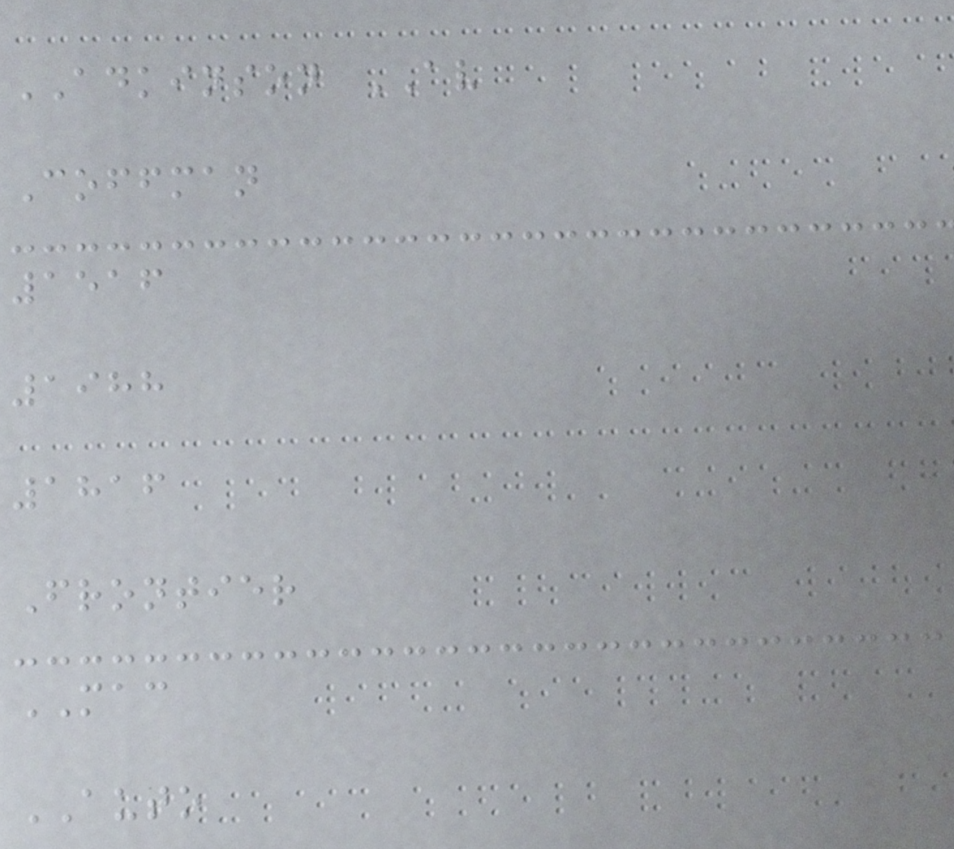ADKINSON AV
Coffman
1516
1988
1816
Frontier
MAC
AUTO
